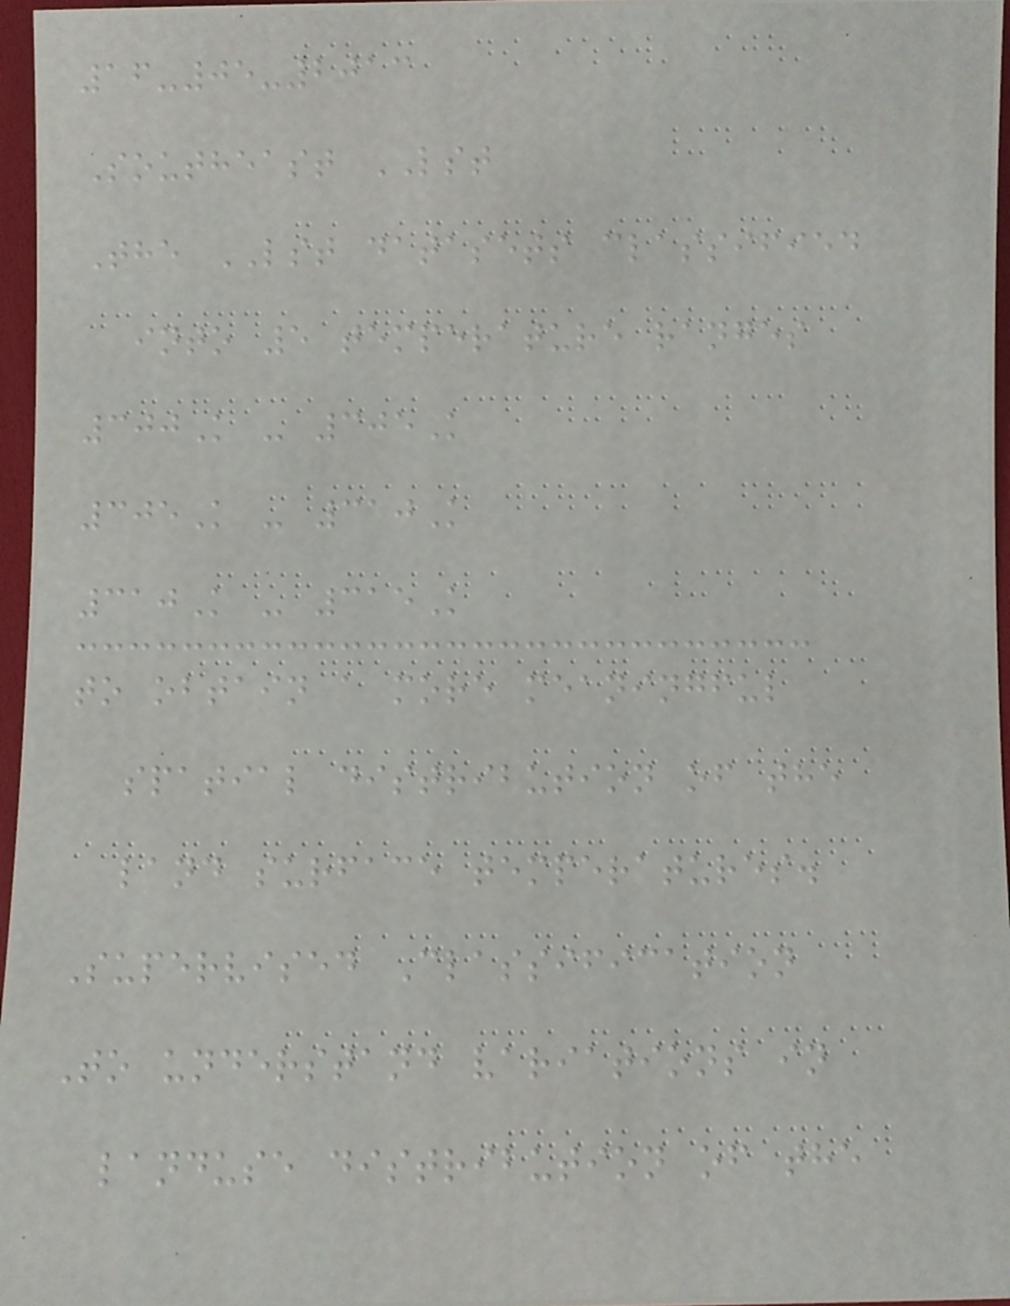16-05-2013
Southeast LST
The LST datasets classified
into 5 temperature ranges
300K - 305K
305K - 310K
310K - 315K
to obtain a more meaningful
spatial distribution of the
land surface temperatures.
Supervised Classification
To understand variations in
landuse distribution of the
